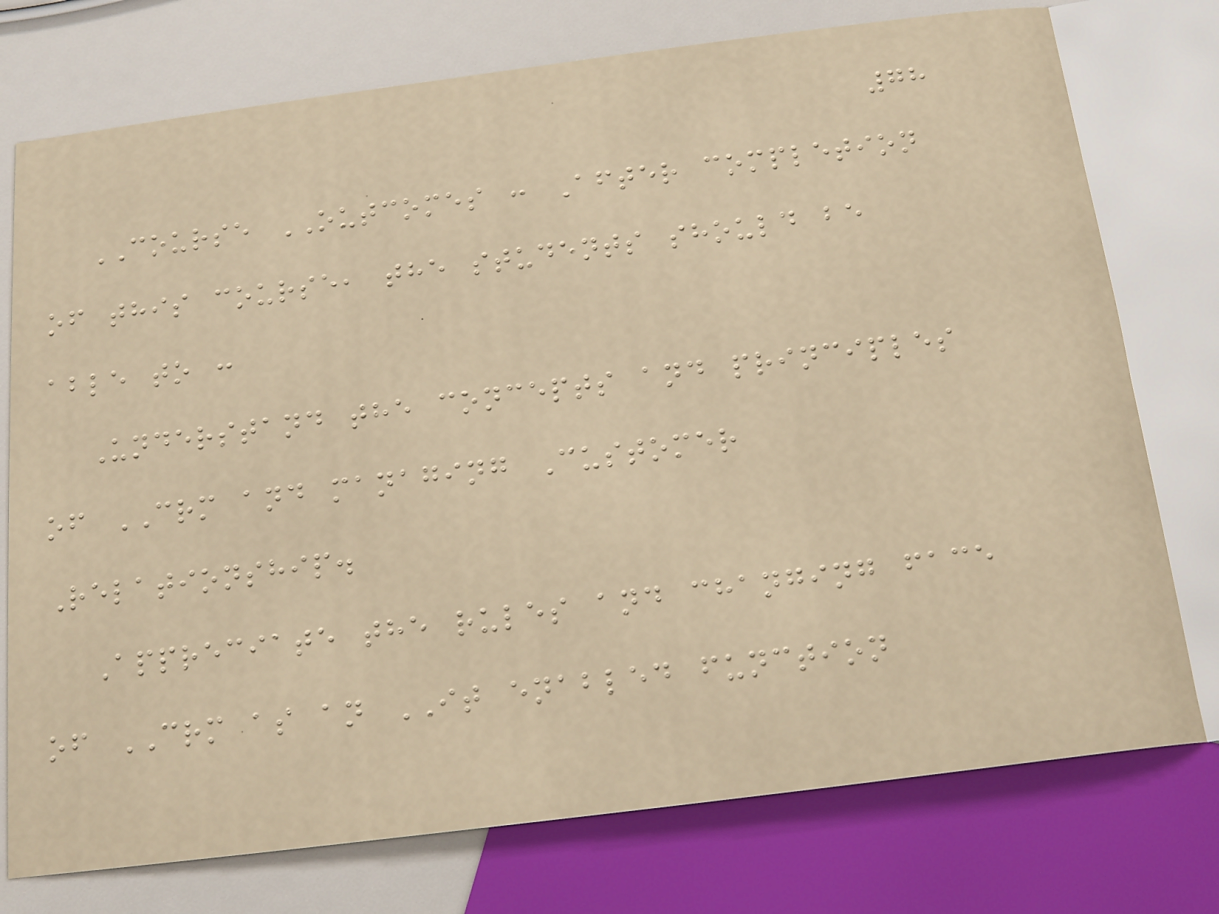78
COURSE OUTCOMES : After completion
of this course, the students should be
able to :
Understand the concepts and principles
of CRM and managing Customer
Relationship.
Appreciate the rules and changing face
of CRM as an IT enabled function
